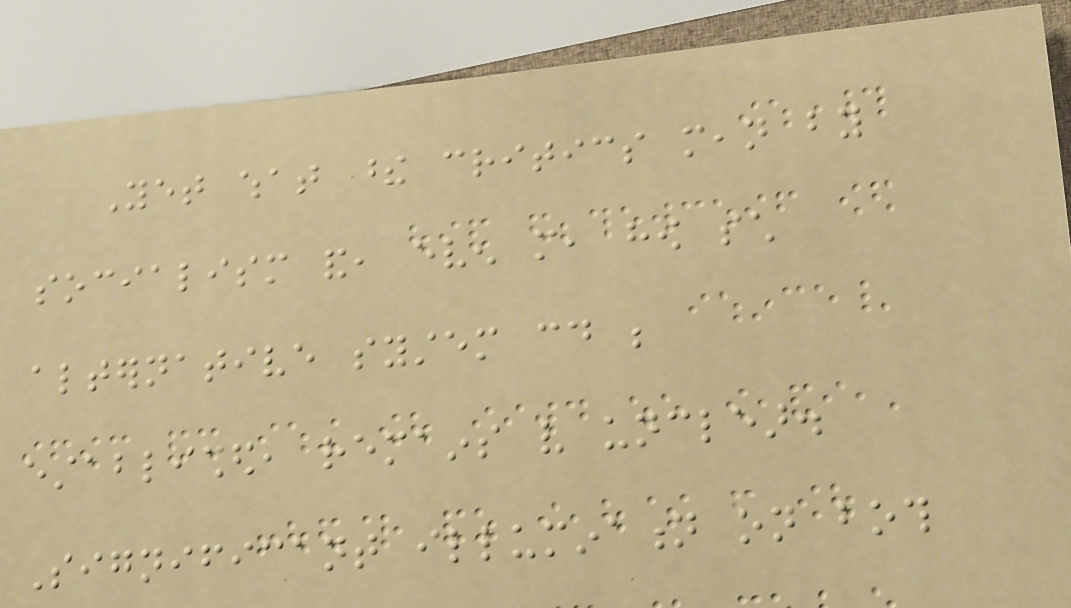Yet what these critics mean by
socialism and, even more, how such
alternative system could be
established, remains very unclear.
Significant illumination on both
